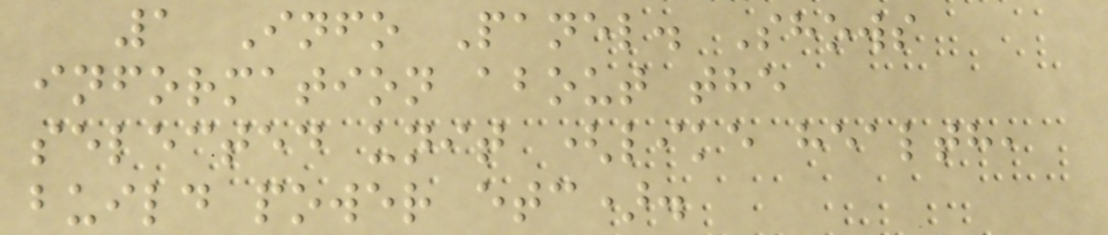1 Info Panel. Shows
information about the
selected unit (like health,
build power etc).
